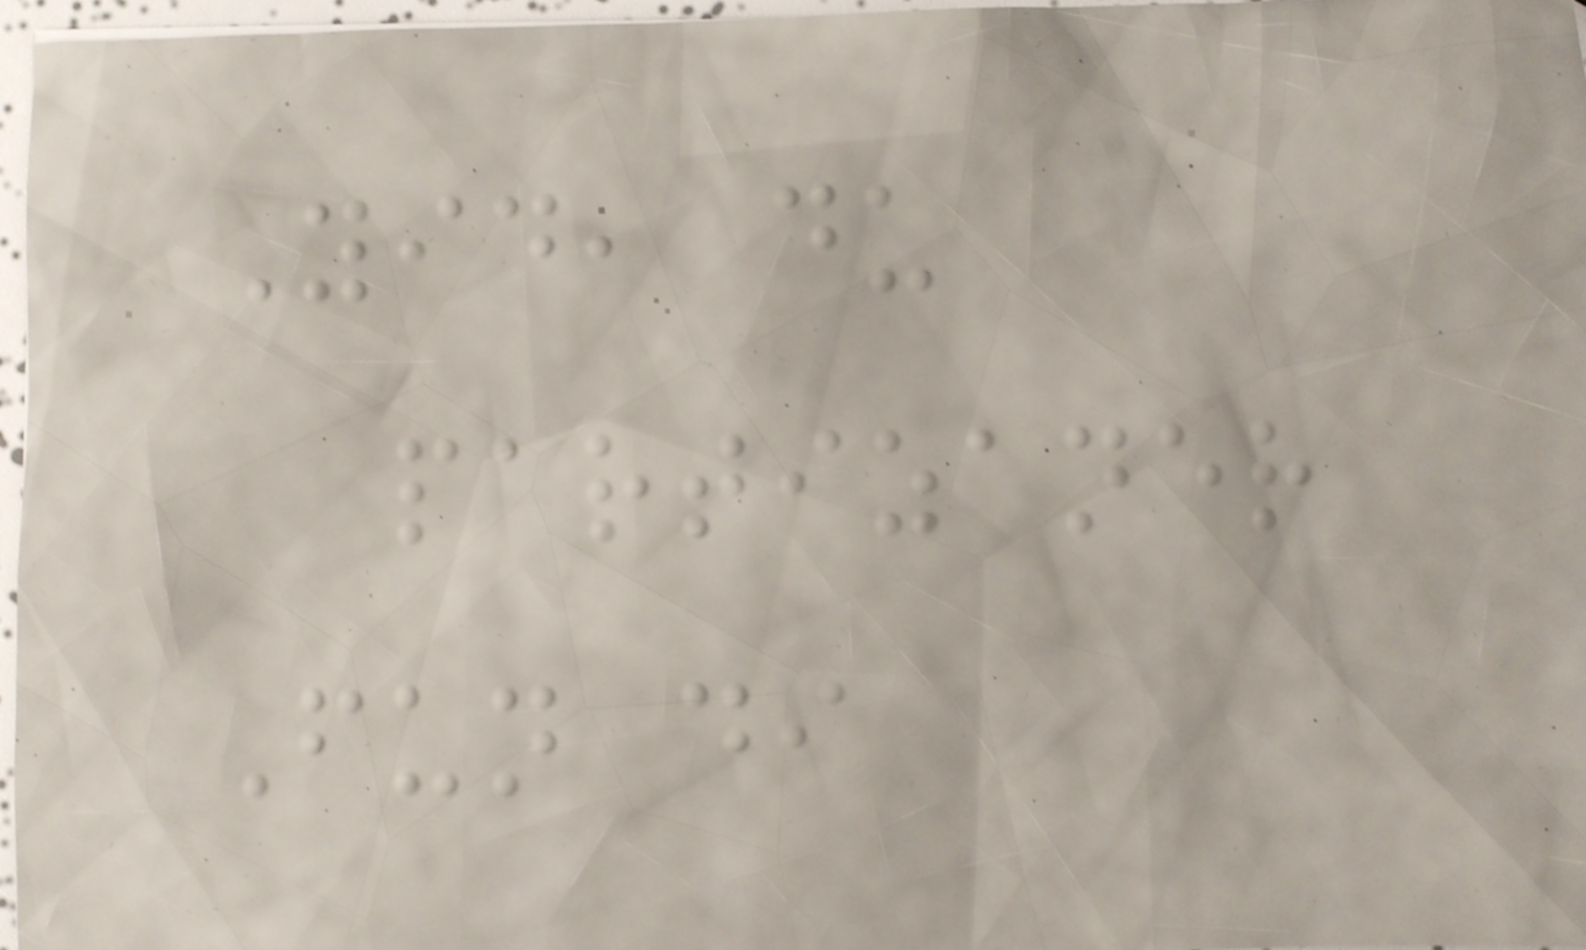Yid, du
partizaner
Fun di
